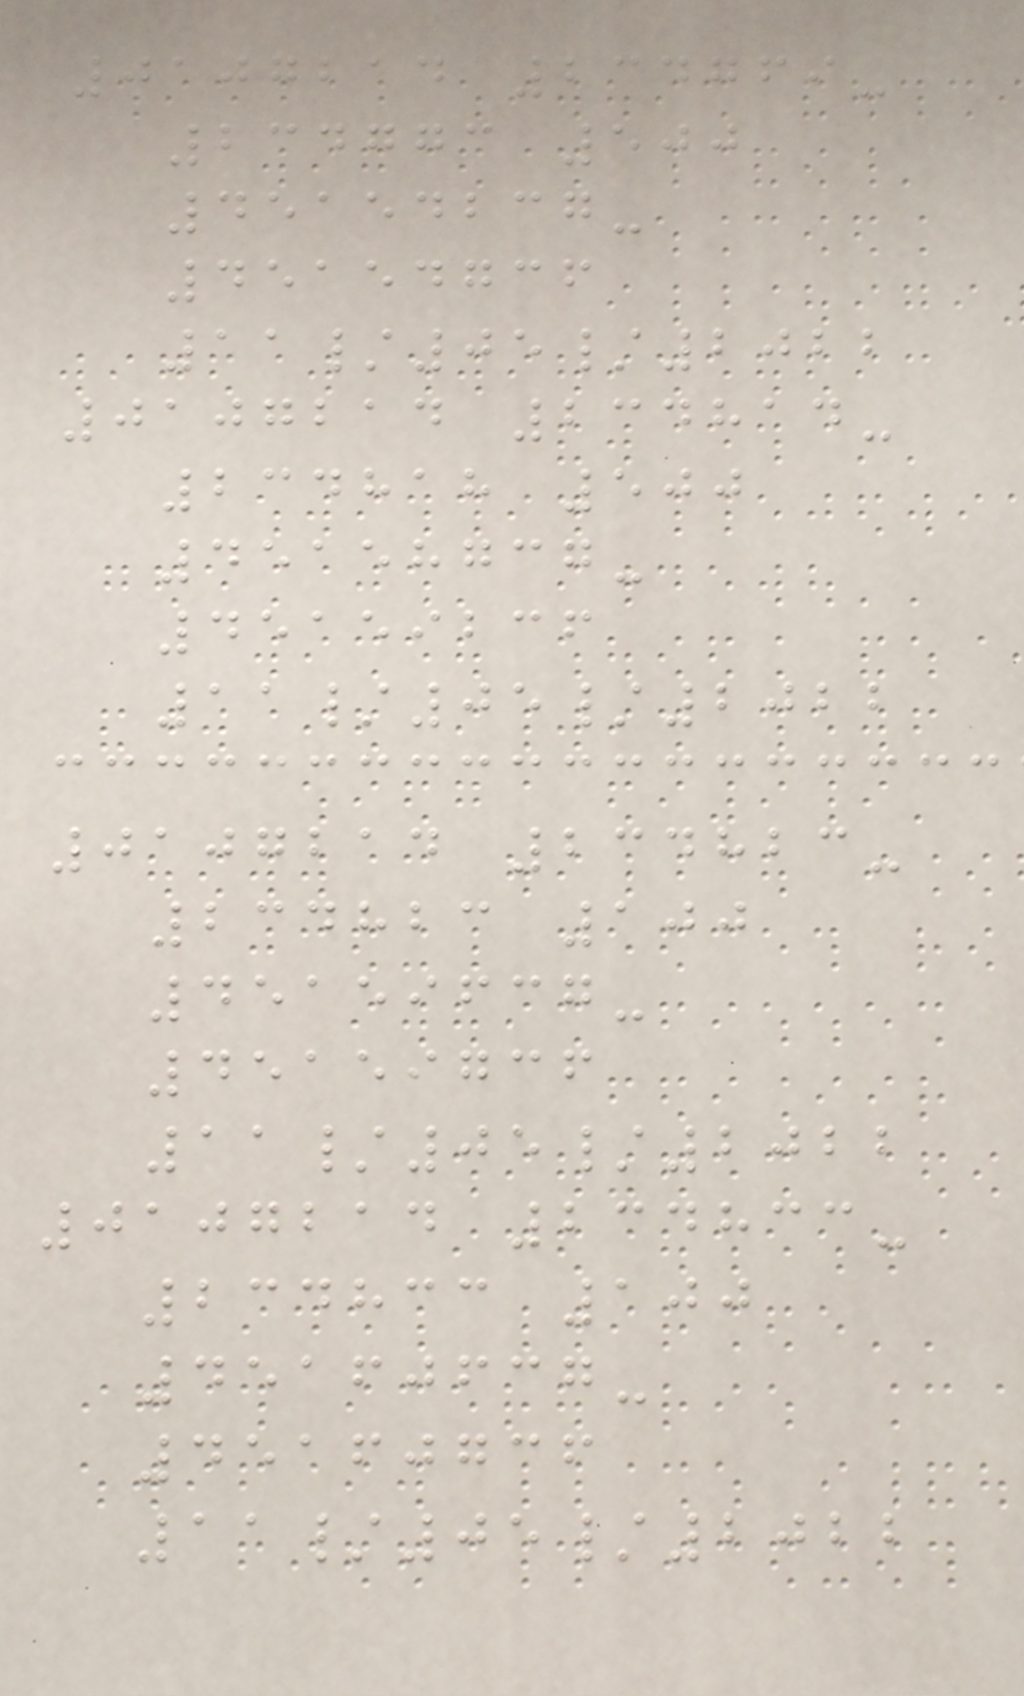0107214 234769-
234773 500
45154237-
45154736
11/05/2022
0107214 234814-
234818 500
45158737-
45159236
11/05/2022
0107214 234823-
234823 100
45159637-
45159736
11/05/2022
0107214 234833-
234833 100
45160637-
45160736
11/05/2022
